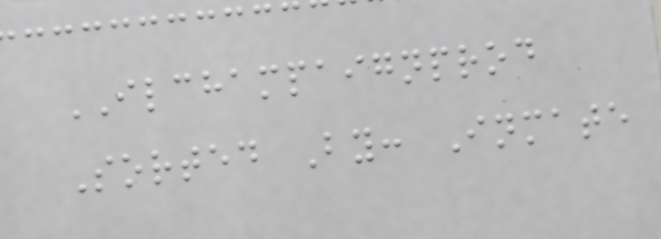ILCHAMPAIGNPROD
Sorted By: Inmate
